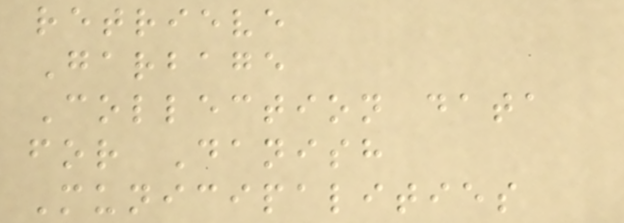retrieve
Garbage
Collection data
for Danish
Municipalities
